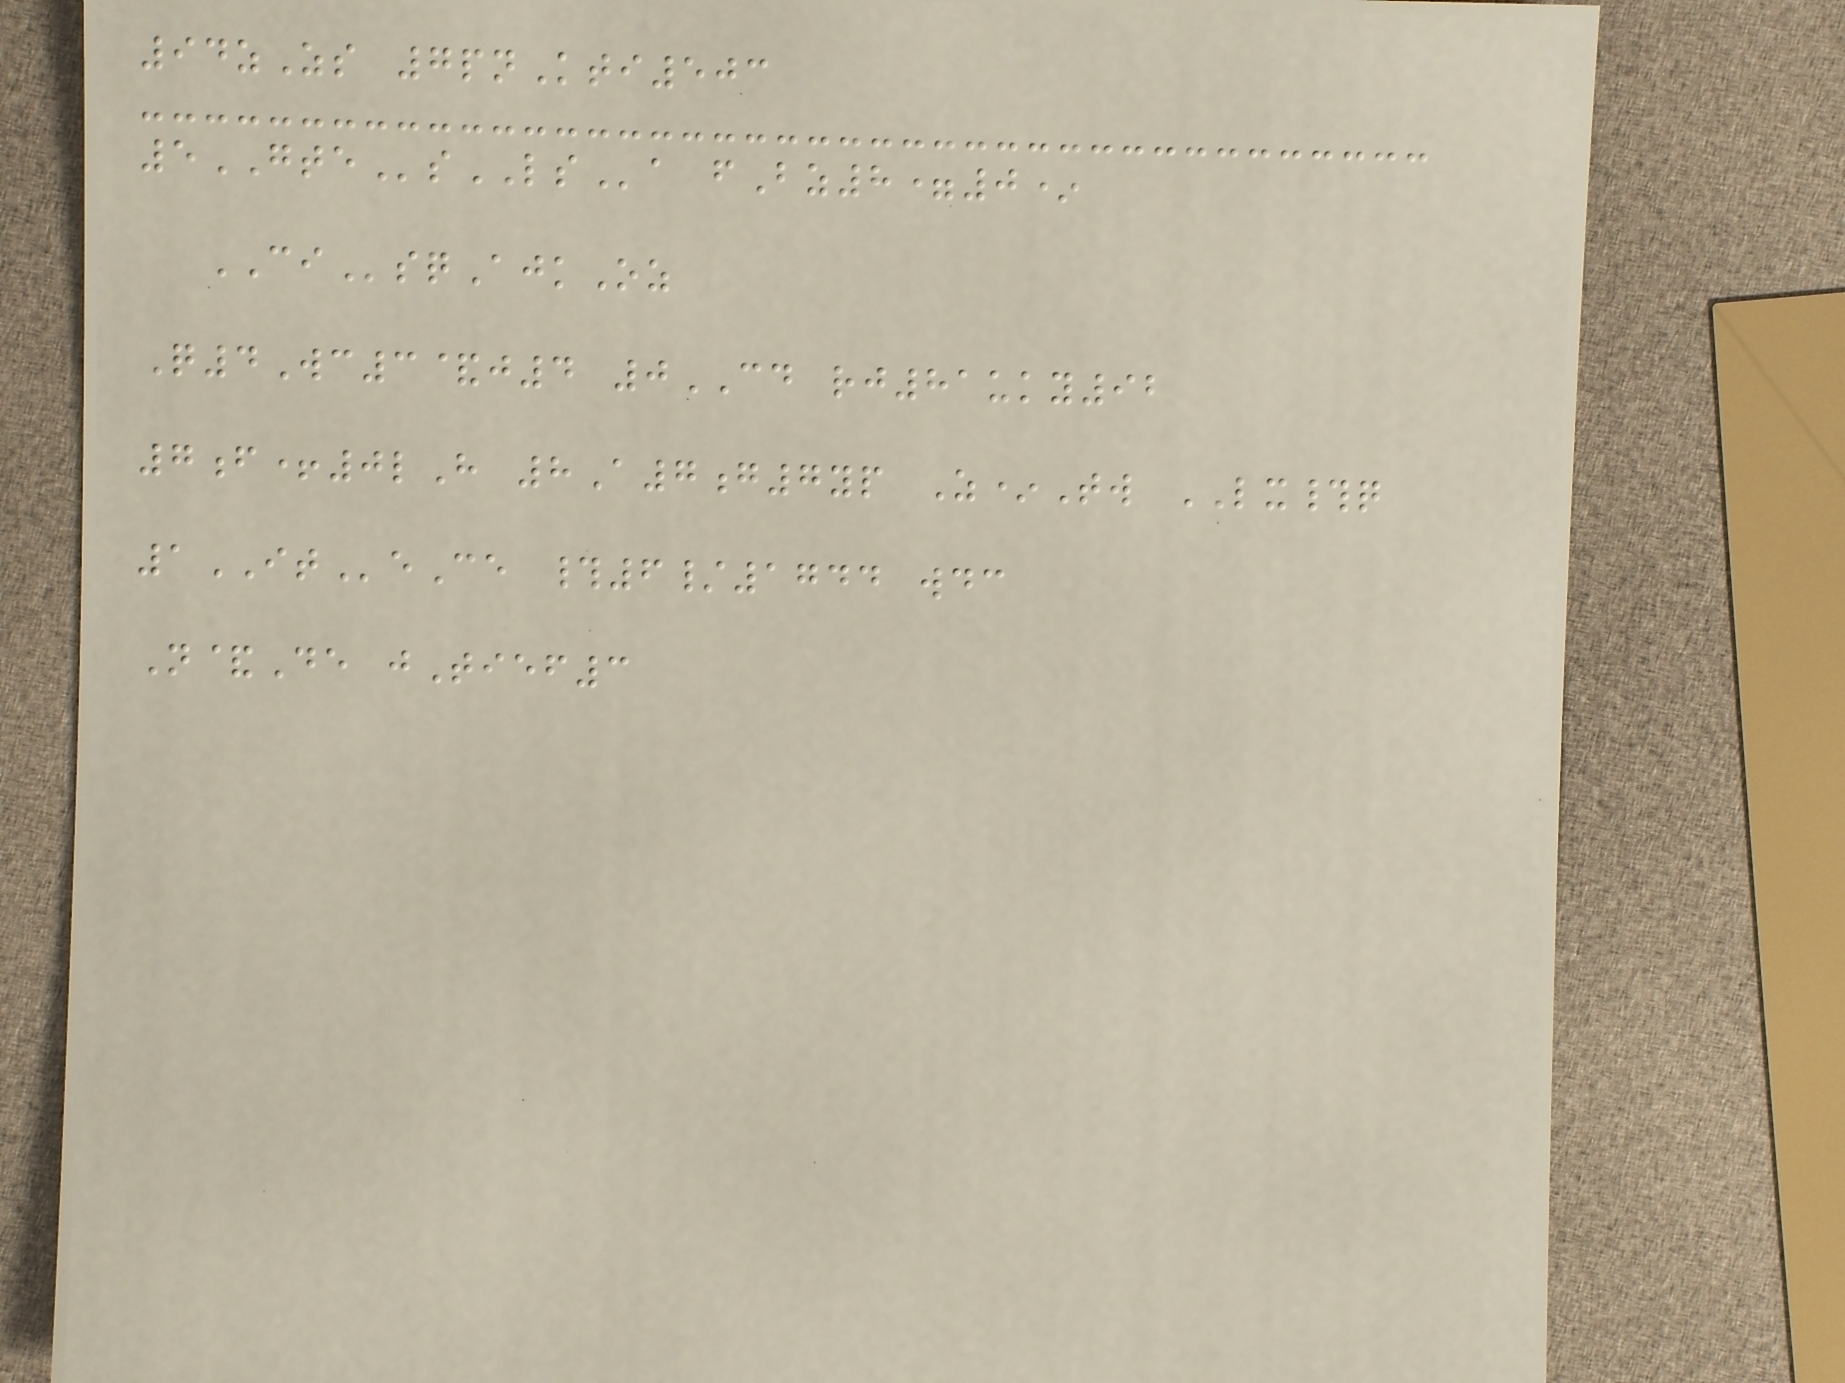94zZs 7pnKti503
5GTEsLSa fBz8=0*
CIsqAjkOz
Q4Wc3&j4 0CD rj81uky92
7f+0lH 8A7g7yp Z*Tw LX#q
1ITeCe #6/1744 wdc
N&De jTief3
